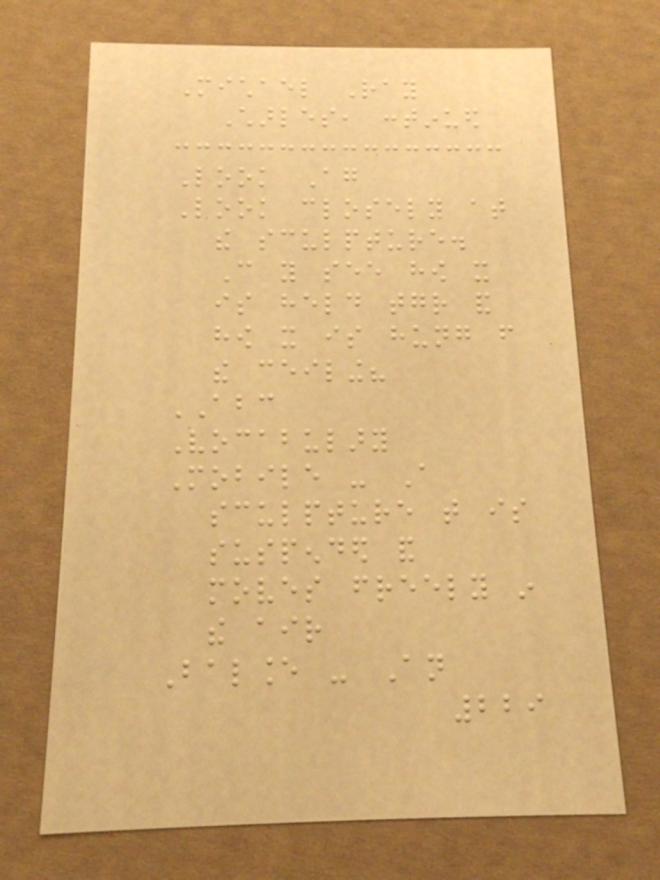Michael Ray
Charles, continued
Look Again
Look closely at
the sculpture.
Can you see how it
is held together and
how it is hung from
the ceiling?
ABC
Vocabulary
Mobile - A
sculpture that is
suspended and
moves freely in
the air
Balance - An
229
